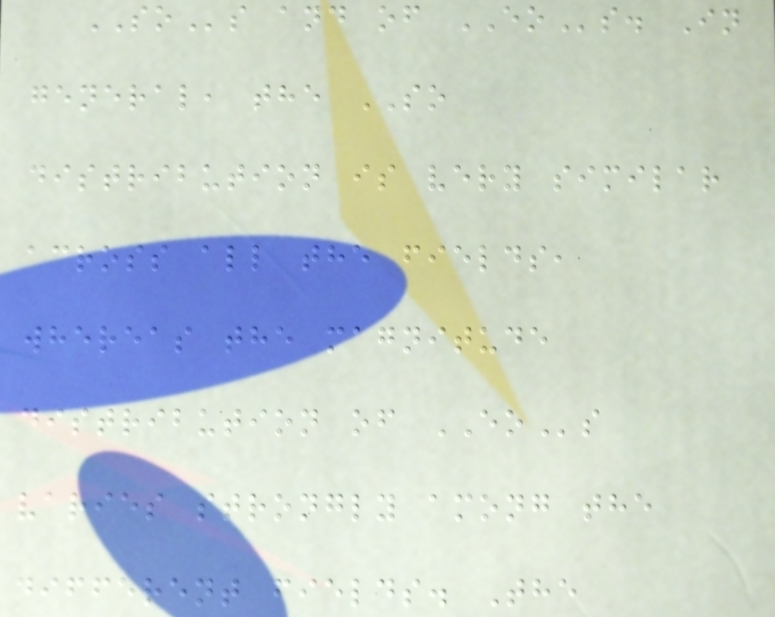SOs and of EOs. In
general, the SO
distribution is very similar
across all the fields,
whereas the magnitude
distribution of EOs
varies strongly among the
different fields. The
